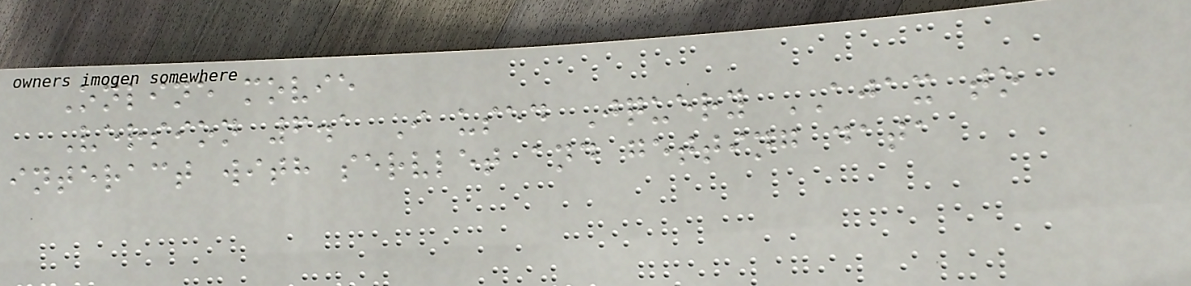Online movie
Version 6.1 I used Jquery AJAX to
interact with servlet and getting data
